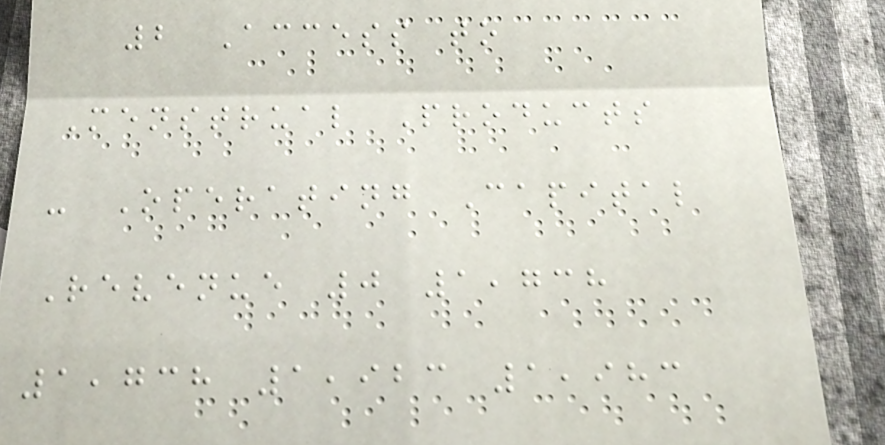2 Access to
Menstrual Products
- Operating Capital
Revenue 0 1,738
1,738 1,923 1,983
